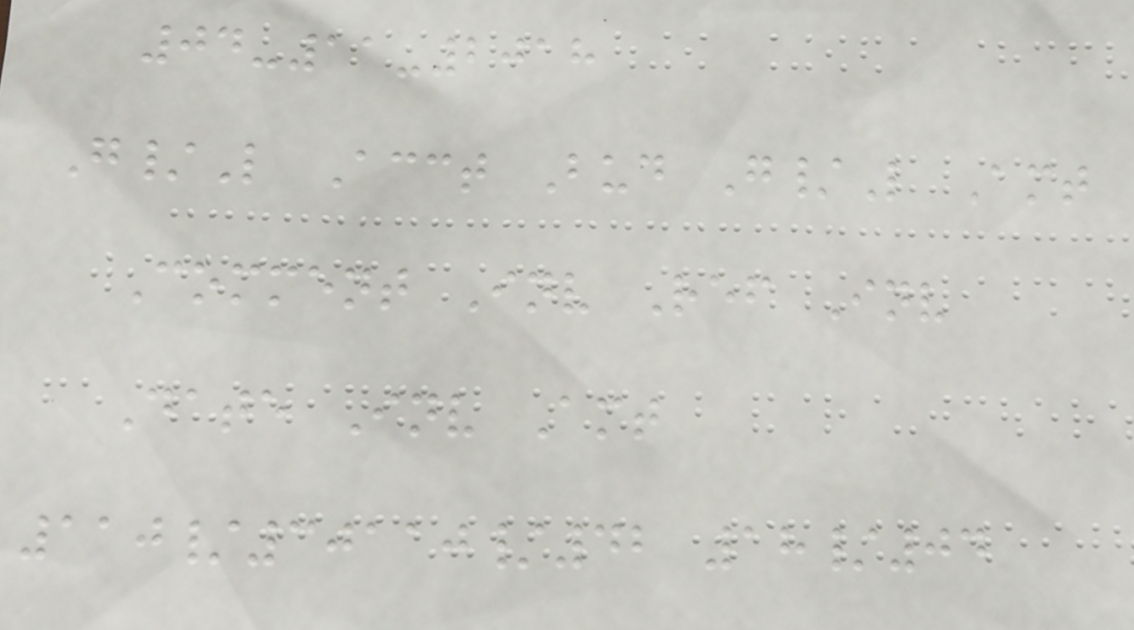04-11-2018
G/L Acct Bud G/L Amt
Comment Inv Ref Inv
Date Inv Amt
110/30110/42 18/04
